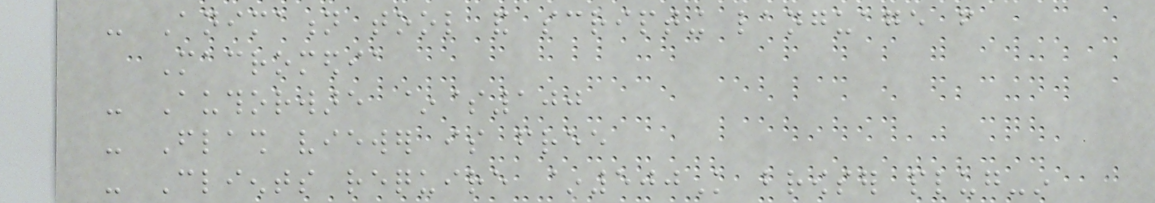- Animation tool and scripting language from
Macromedia
- Authorware ~$100
- Flash viewer is free
- Clients require ~500K browser plug-in
